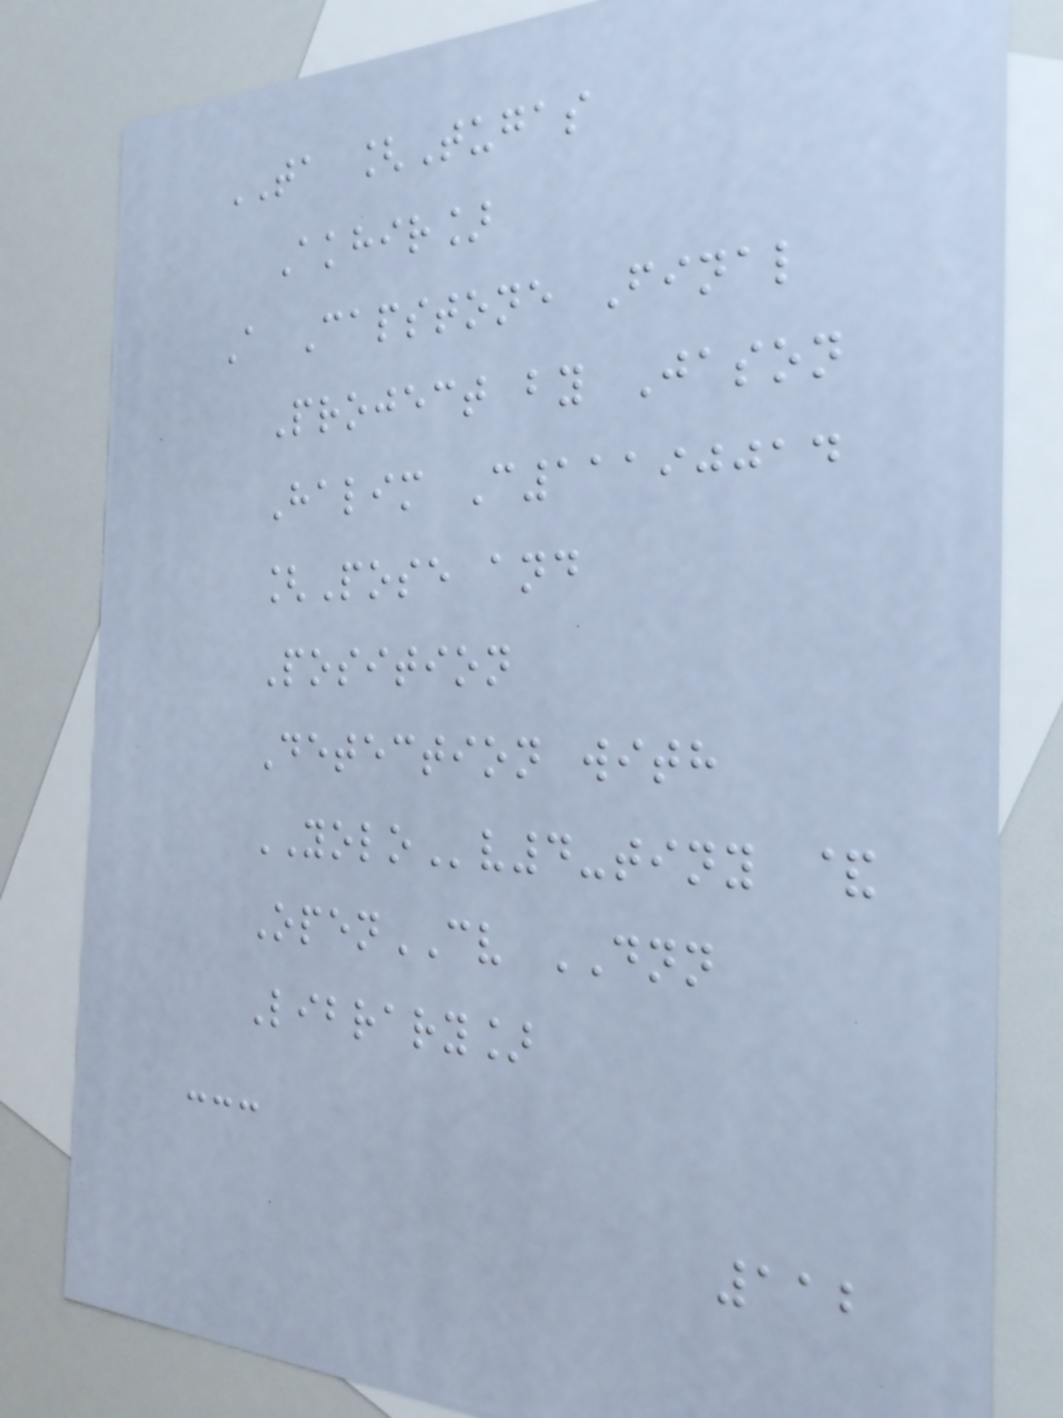TA [Tugas
Akhir]
A Capstone Final
Project by Jason
Halim C11190014
[Pose and
Position
Detection with
YOLOv4-tiny &
OpenCV DNN
Library]
---
112
